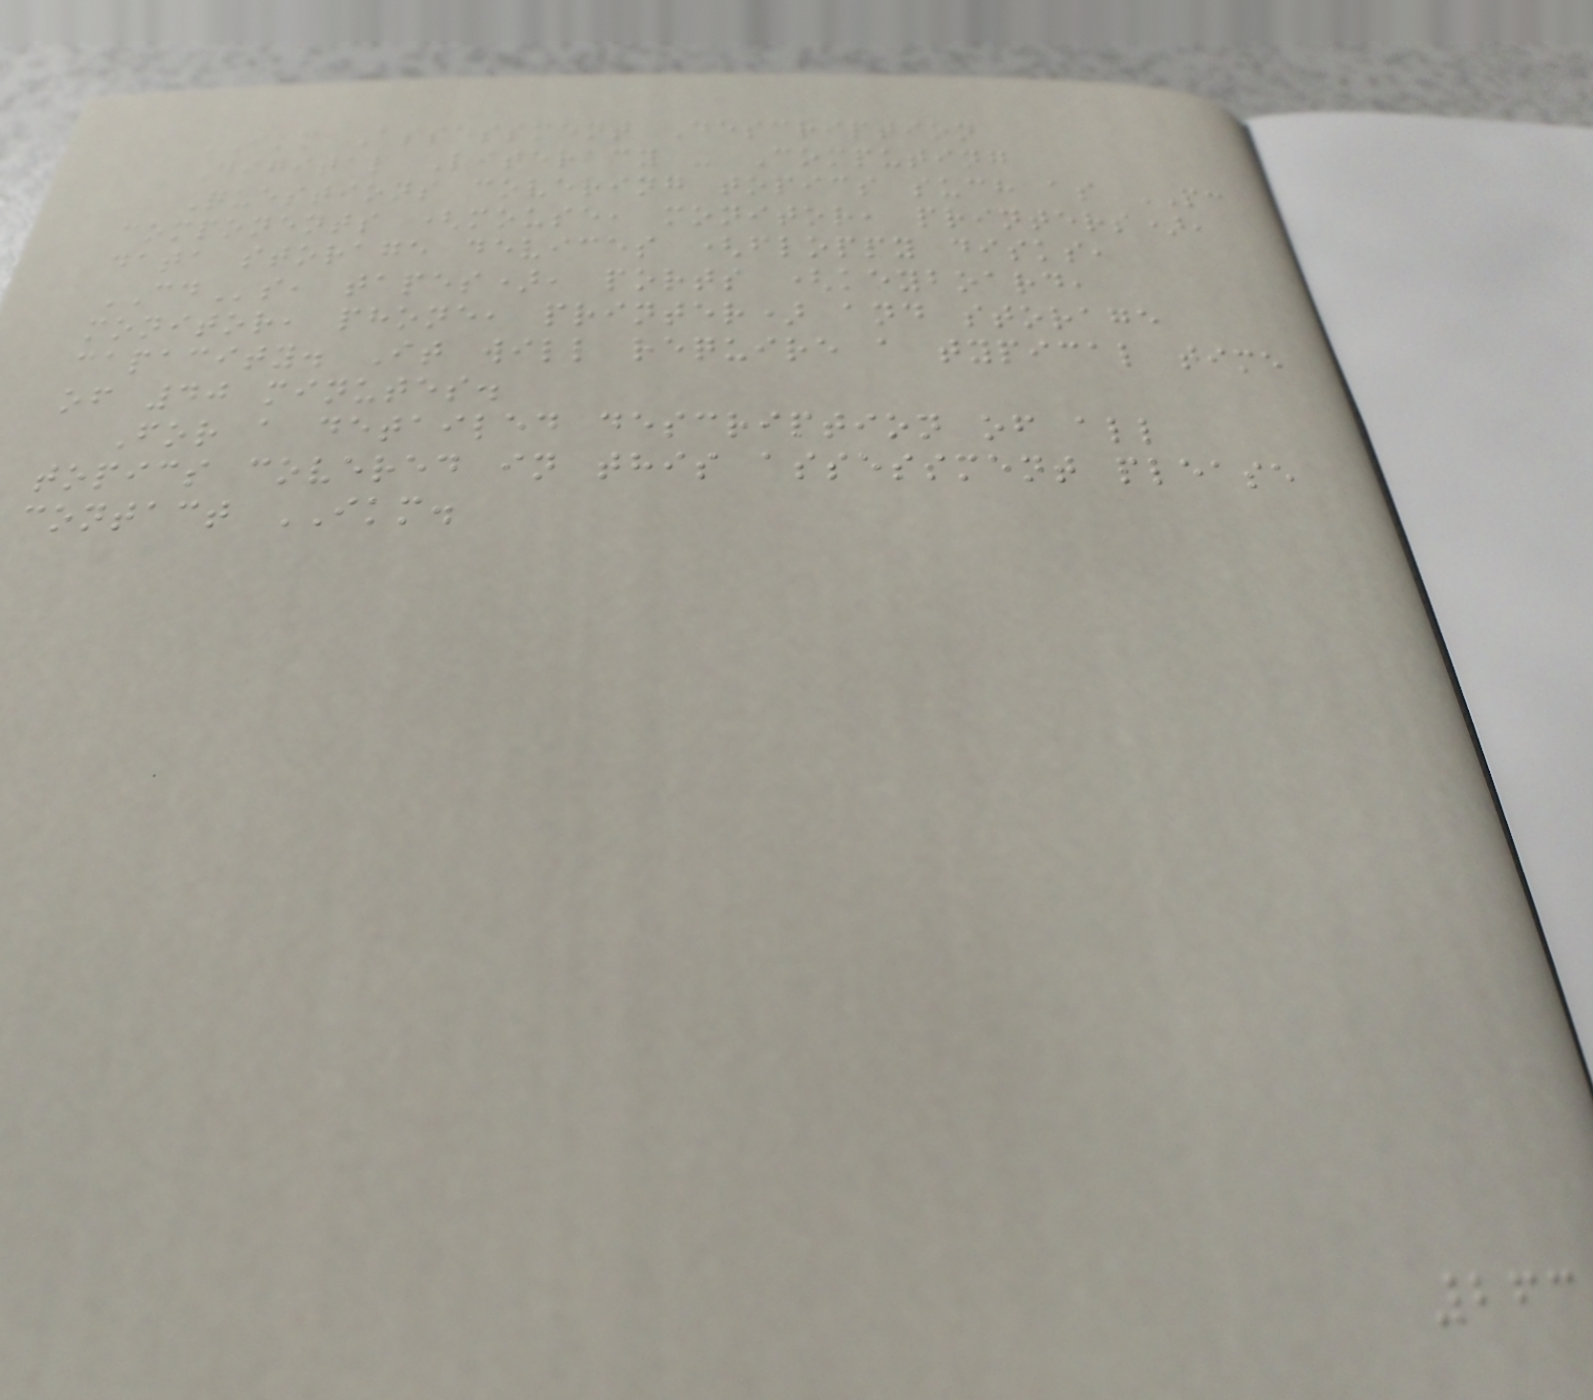IKM Assessment Description
Digital Literacy - Computing
Questions covering topics such as PC
components (mouse, monitor, printers),
data storage devices (floppy disks,
CDs, tapes), ports (keyboard,
monitor, phone, printer) and storage
capacity. It will require a typical time
of 40 minutes.
For a detailed description of all
topics covered in this assessment please
contact IKM.
263
